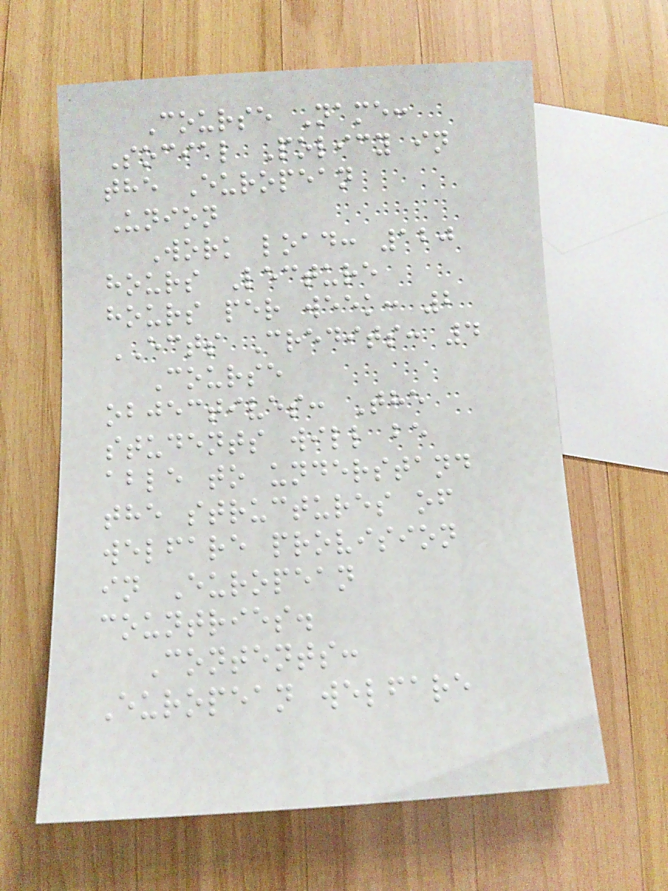Course Name:
Social Policy in
the European
Union
Work load: 120
hours Lecture
hours per week: 2
ECTS Credits: 4
Course
objectives: The
students will be
able to understand
the structures of
welfare provision
in European
countries.
Contents:
European welfare
